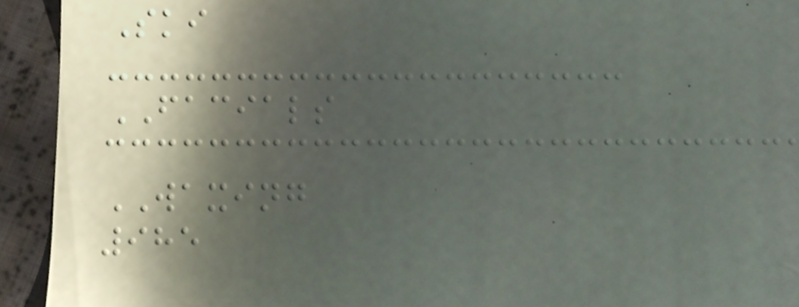Ski
FACIALS
WAXING
985
